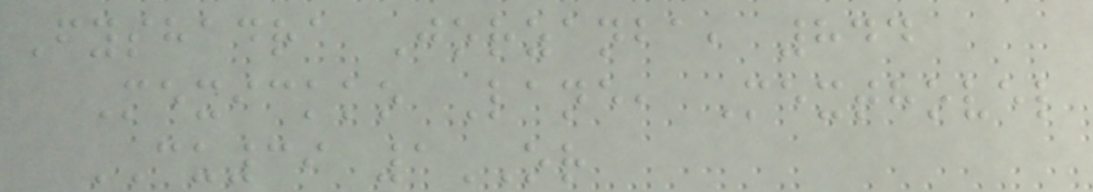Fyshadra Jorzanba, 844
Mexickko Lane, Mexthovel
CU39 1OR
